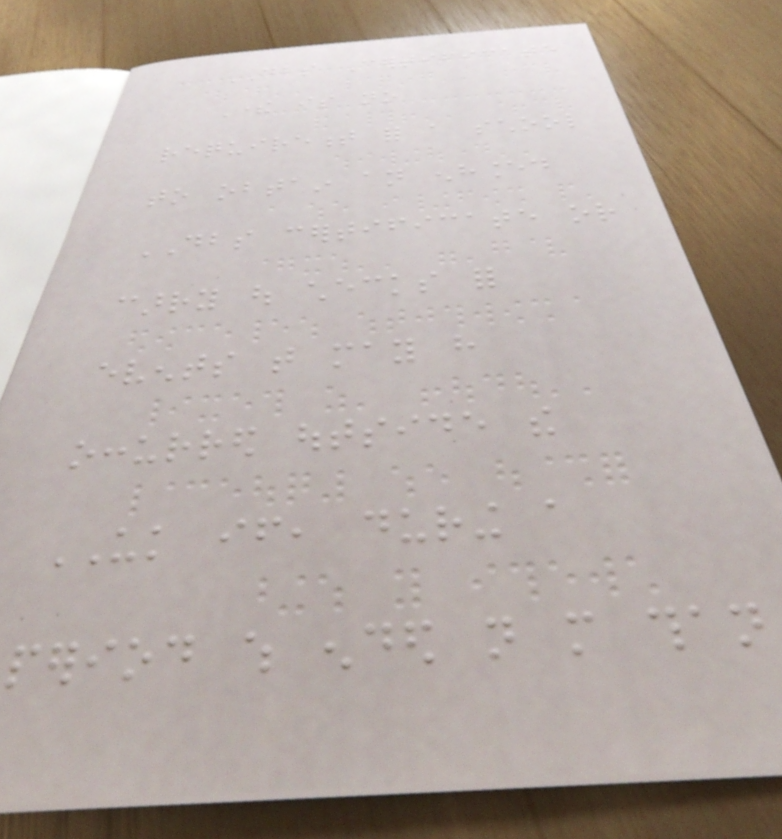DBS Certificate
There is no
requirement for a school
to obtain an enhanced
DBS certificate or
carry out checks for
events that may have
occurred outside the
UK if, during a
period which ended not more than
